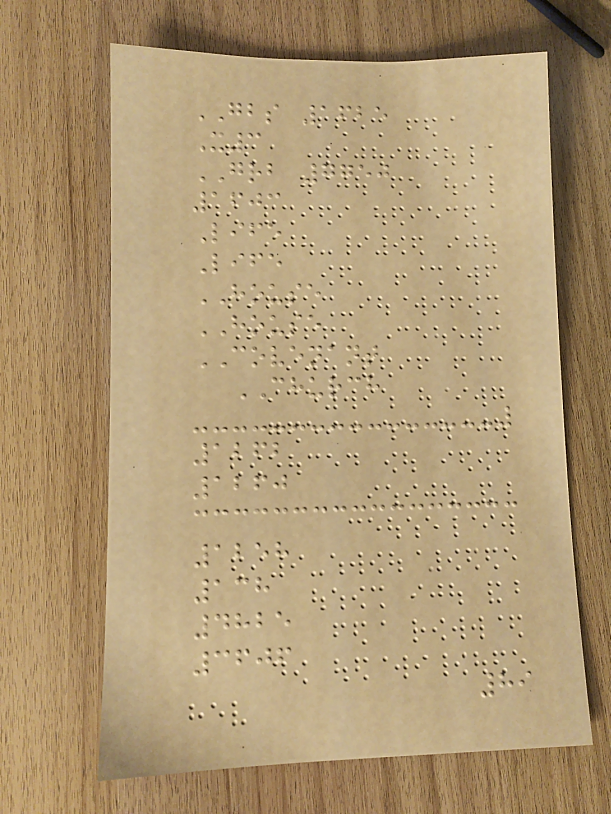GBS 1625
X3
GRB 7750
1603
Life
Life
HOUSE
HOUSE
COVENANT
CHURCH
1262
1260
1258
138
4825
3606
89
